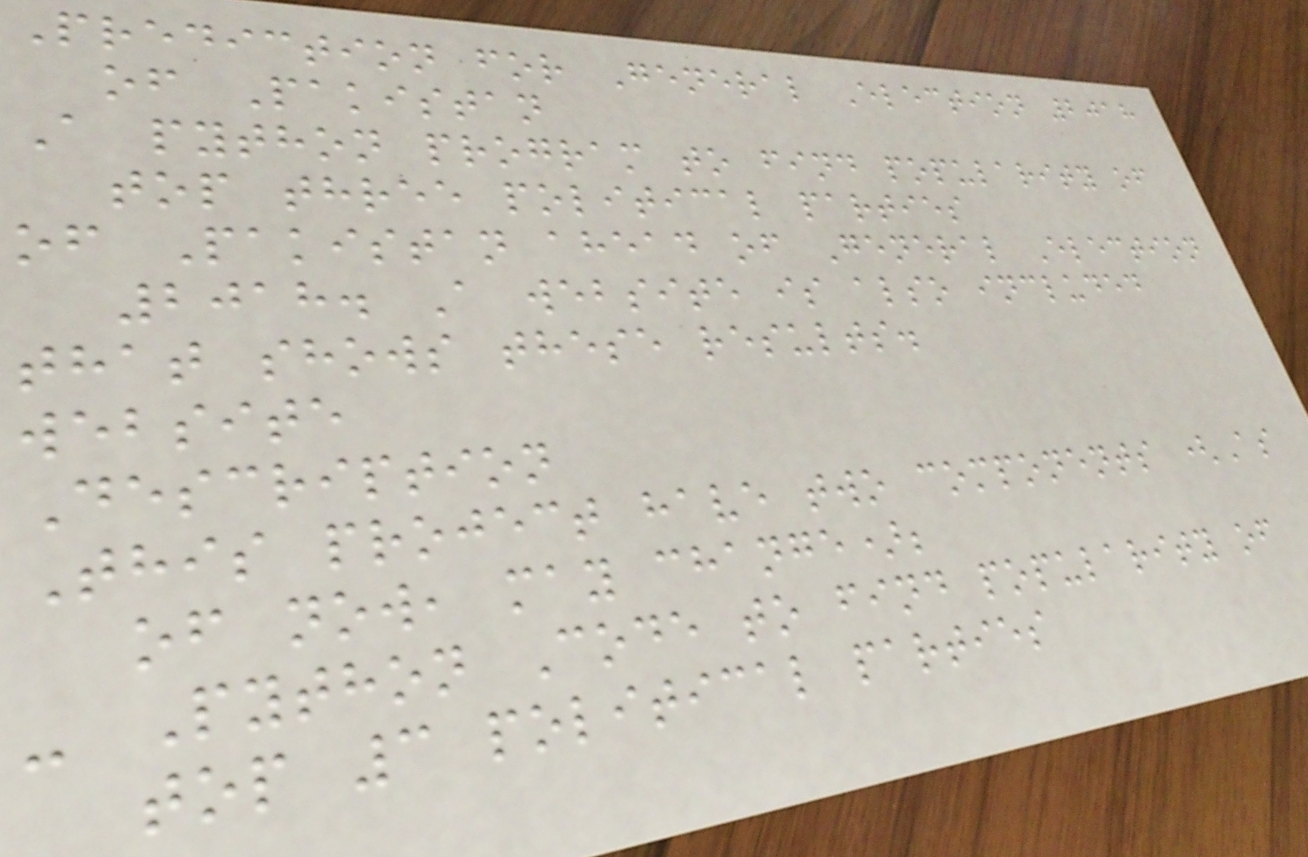Prediction for General Election 2018
of Pakistan
A python program to find popularity of
top three political parties
of Pakistan ahead of General Election
2018. A website is also included
that shows these results.
website
Description
This project have two components (As
of now, may change);
- Python Code to find popularity of
top 3 political parties
